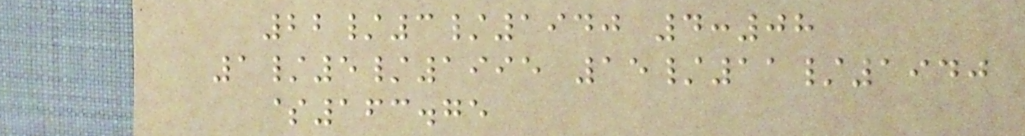22/3/1940 4:08
1/5/1995 15/11/1940
$163.75
